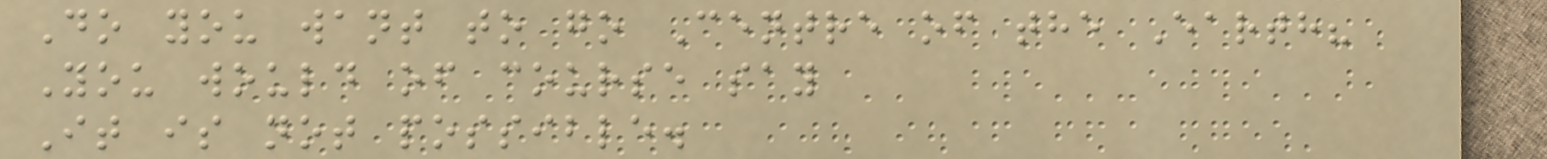Do you want to go Centre of the Earth?
You would of course say
It is not possible.
